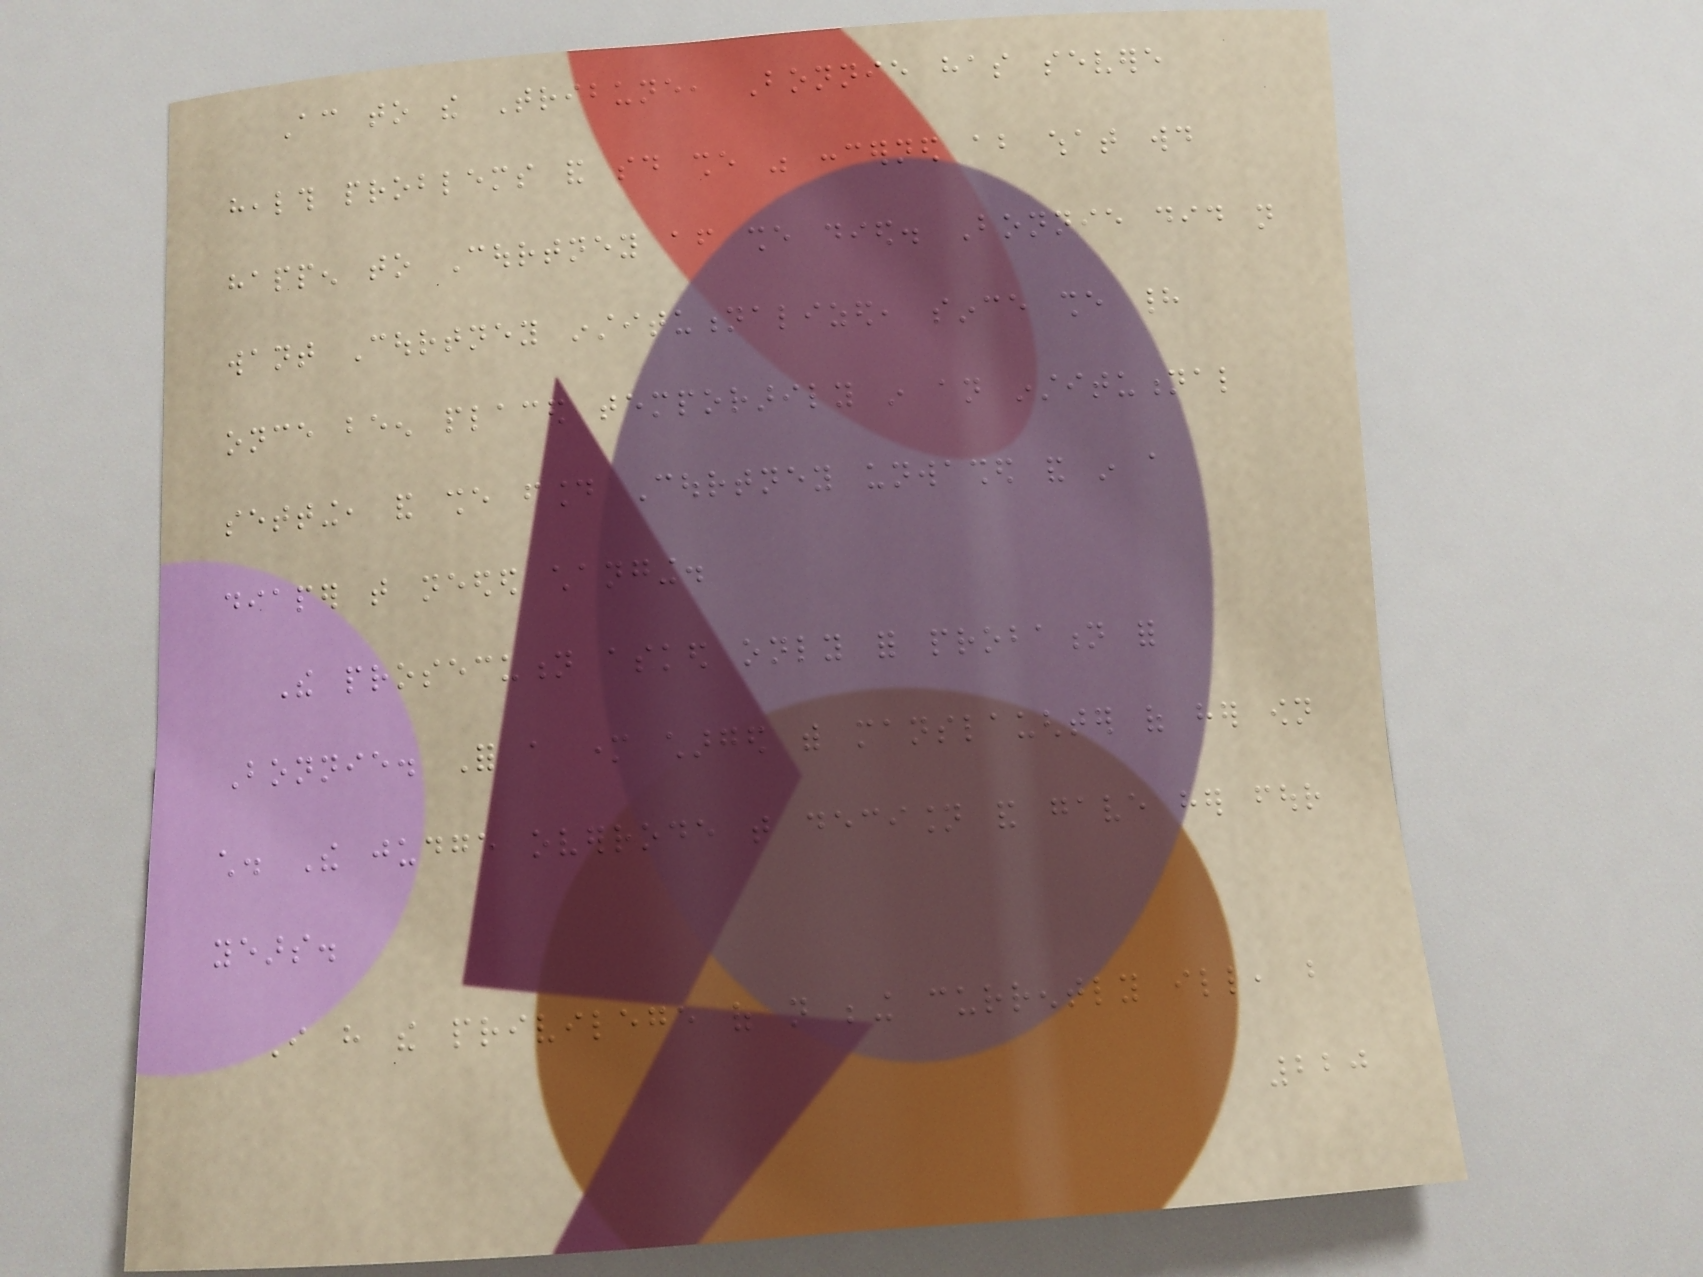According to the Tribune, Bonnie has severe
health problems and said she was concerned about what would
happen to Courtney after she died. Bonnie did not
want Courtney institutionalized, since she had
once been placed temporarily in an institutional
setting, and she found Courtney unwashed and in a
diaper that needed changing.
The prosecution asked only for probation for
Bonnie. For a mother charged with manslaughter of her own
child. The judge overrode that decision and gave her four
years.
I have the privilege of not being currently ill, but
220
